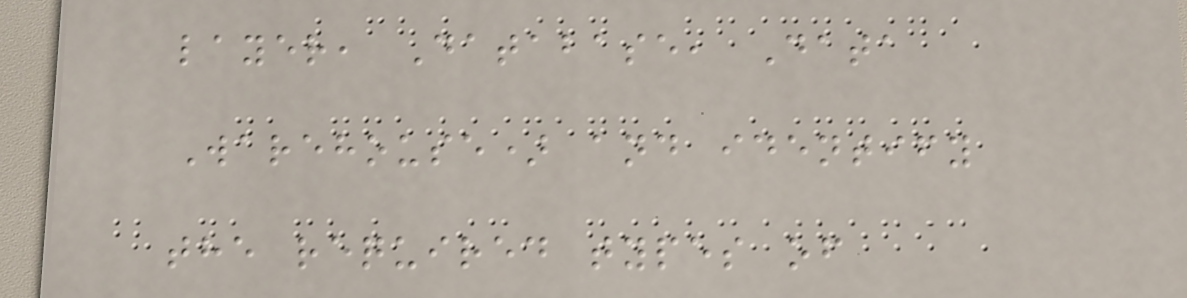layer, Database, Data
Warehouse) and identify
the required types of
